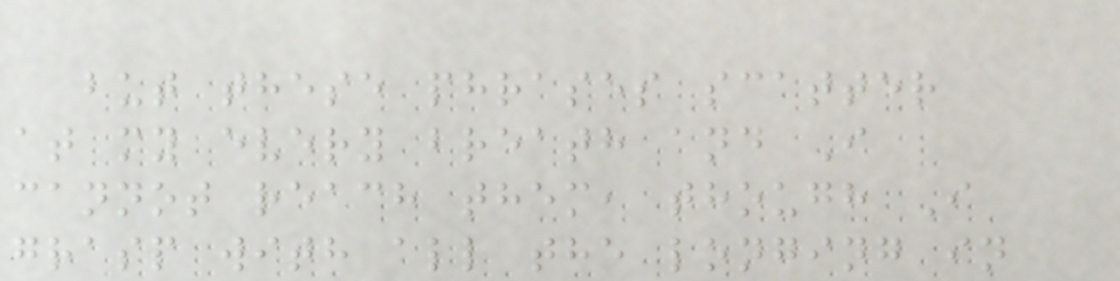but these phrases scatter
at my every breath and I
cannot reach them, though I
grasp with all the longing in
